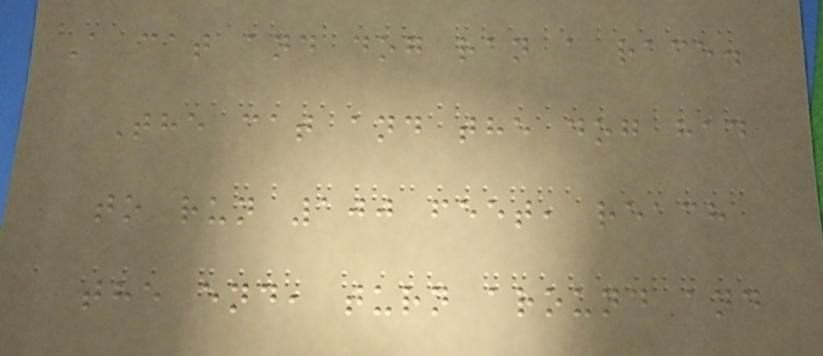A cat and dog ran a race.
The cat and the dog had
to run 100 feet, reach
the end, turn around and
